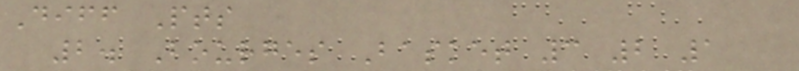Diff Pts
2. Bourges Basket 3 2 1
